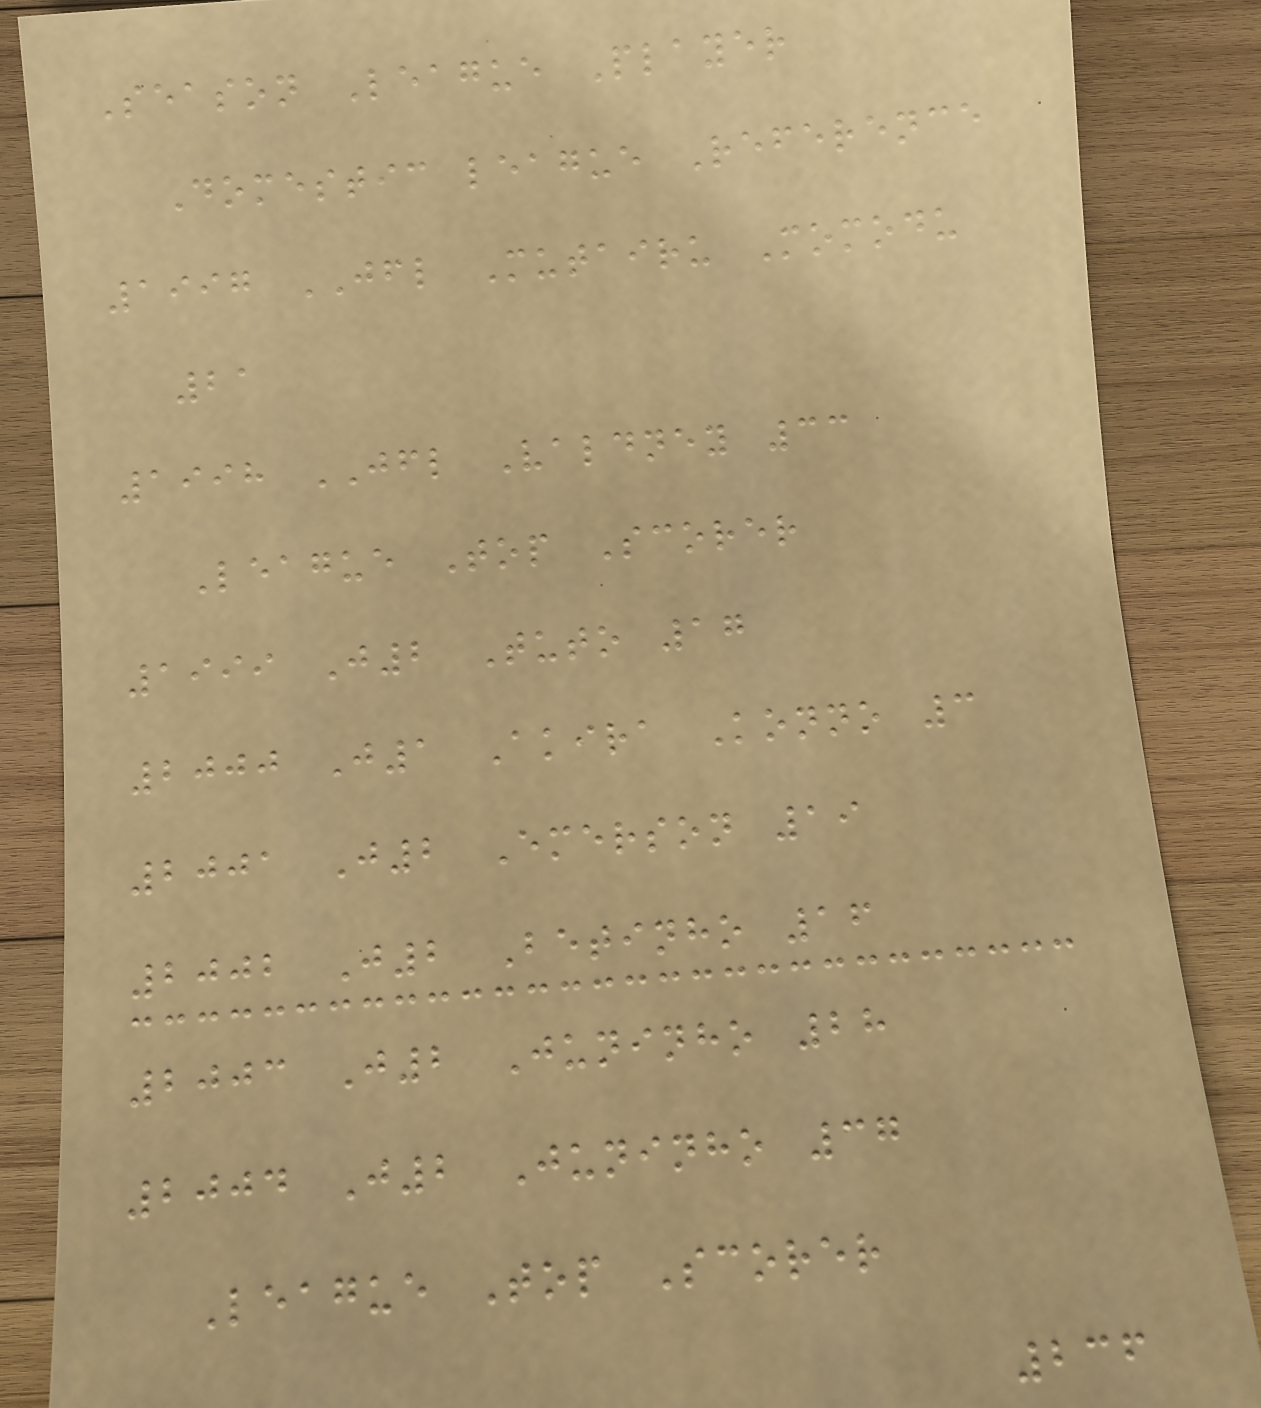Season League Player
Domestic league Reference
1997 JFL Mutairu Momodu
21
1998 JFL Valdney 33
League Top Scorer
1999 J2 Tuto 17
2000 J1 Akira Konno 3
2001 J2 Emerson 19
2002 J2 Betinho 16
2003 J2 Juninho 28
2004 J2 Juninho 37
League Top Scorer
236
